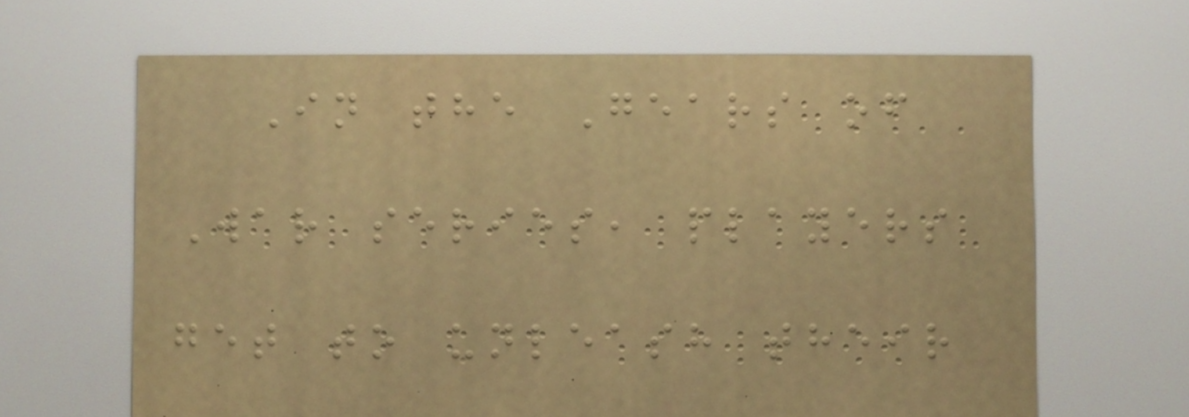In the Gears of
War series, players
get to unleash their
